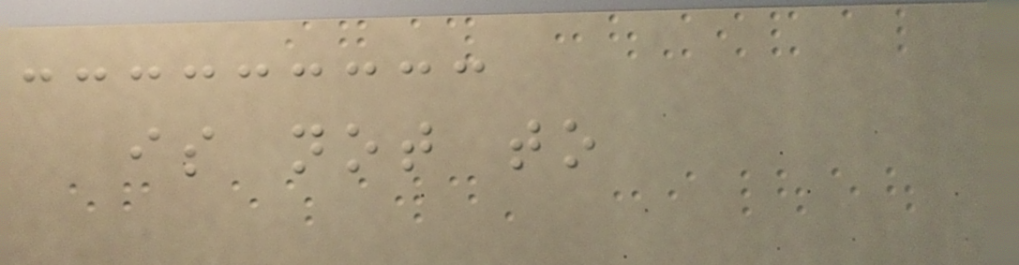is not to
